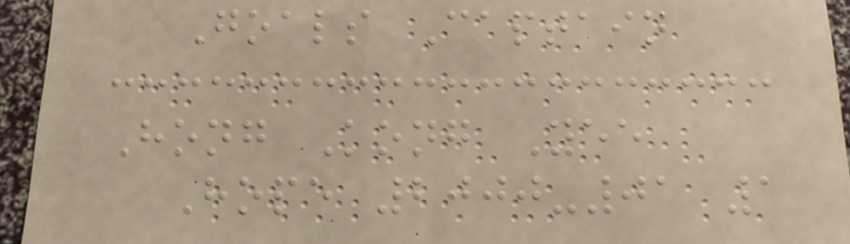Goals Captain
Hong Kong Yee
Hope 2000-01 1
